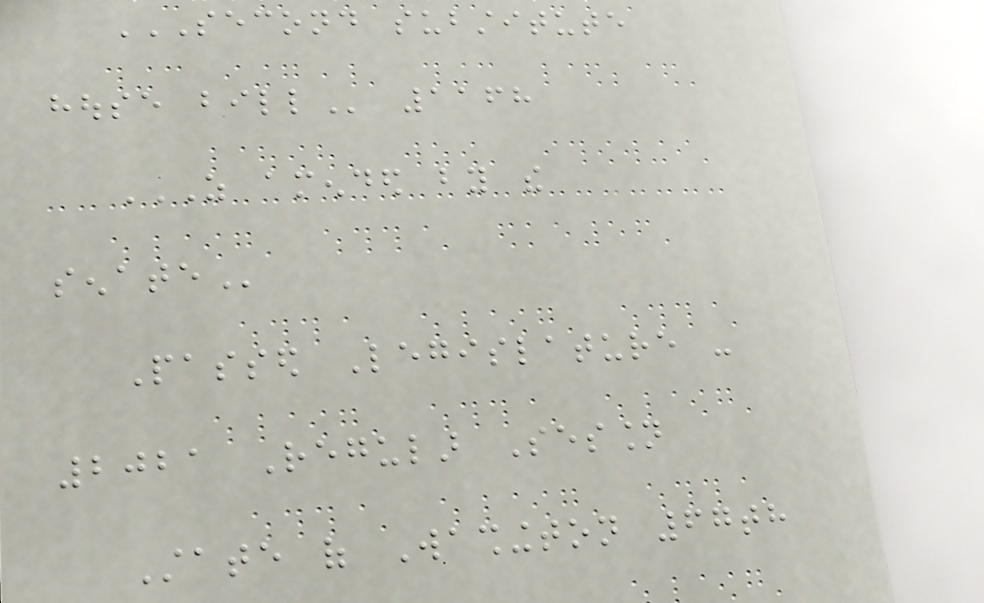SECOND SUBSTITUTE
HOUSE BILL 1168
AS AMENDED BY THE
SENATE
Passed Legislature -
2021 Regular Session
State of Washington 67th
